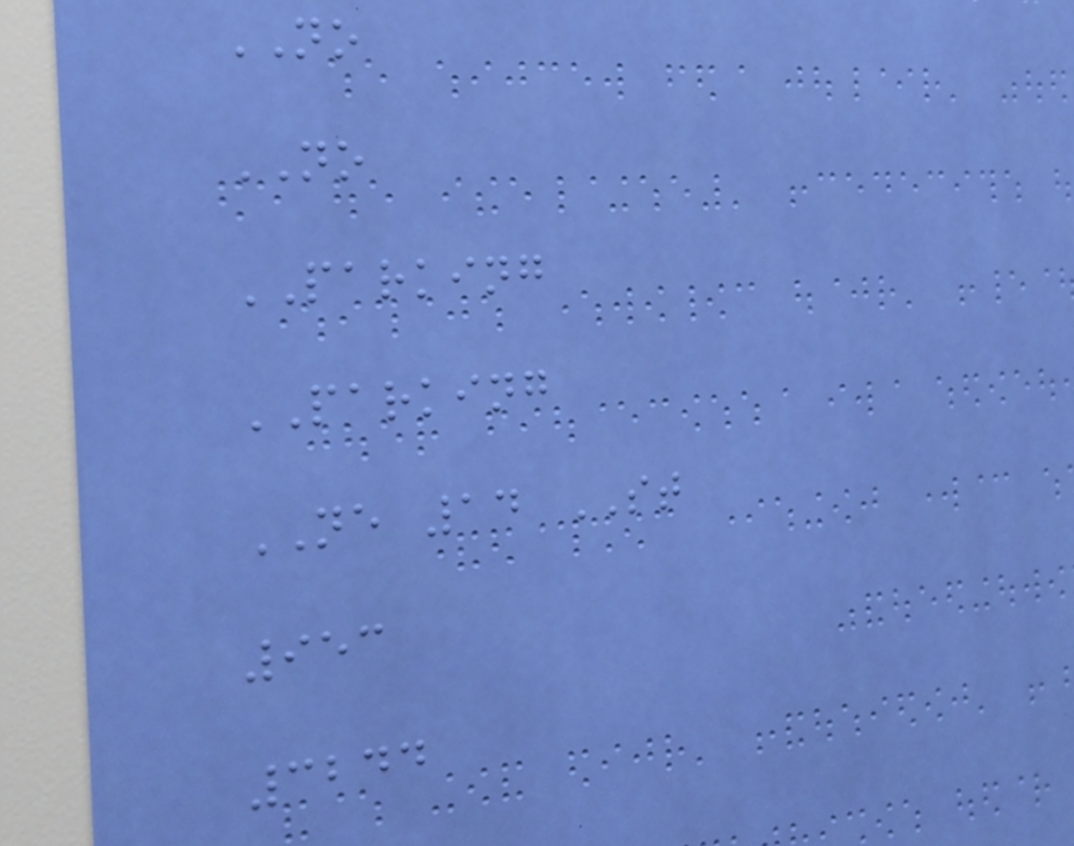NO
NO
PARKING
PARKING
NE 14 ST
953
3244
